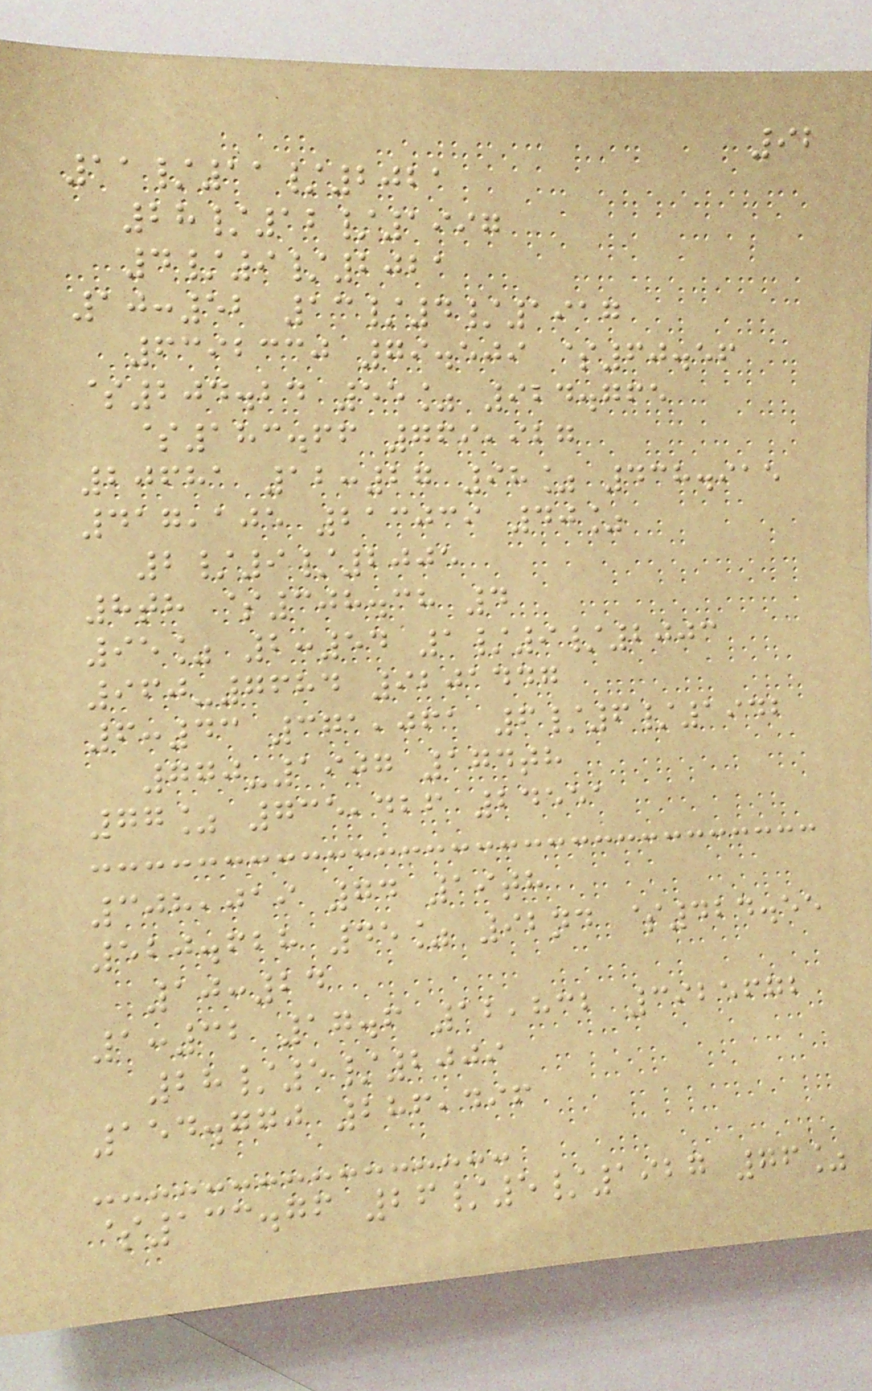92
11/11/2021
28/12/1997
4/9/2021
10:52 13/4/1917
6392330 79.509 $60.56
$204.24 55% 924.765
$183.66 769,927
20681 12:27 98% 438.915
417,105 213039 40%
2/9/2005
8th $308.38 4
95% 2:54 1/9/2003
960-7684 9201447
6:43 371,061 6/6/1942
770-1907 174th
77% 735,426 24551
308,019 74 19th
520.628 45% 92nd $424.55
10:24
1:32 17.6 12,832 3925672
28/5/2009
154.770 286,496
$133.76 26/5/1927 76%
